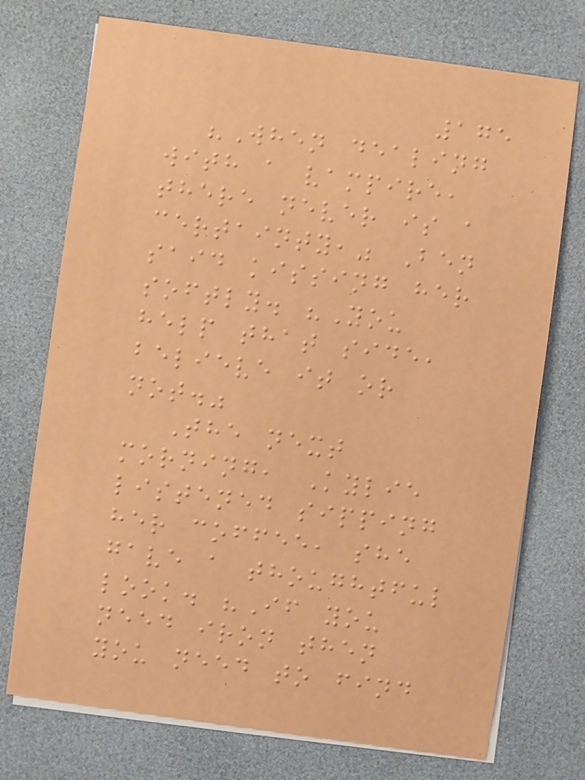175
"When dealing
with a vampire,
there never is a
certainty," Ben
said kissing her
softly. "You
help that side,
believe it or
not."
The next
morning, Kylie
listened sipping
her coffee, she
gave a thoughtful
look. "If you
need iron then
you need to find
